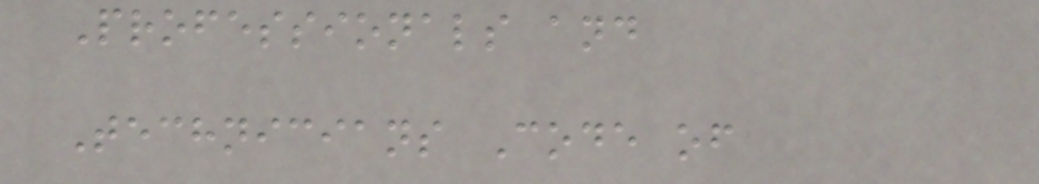Professionals and
Technicians Code of
